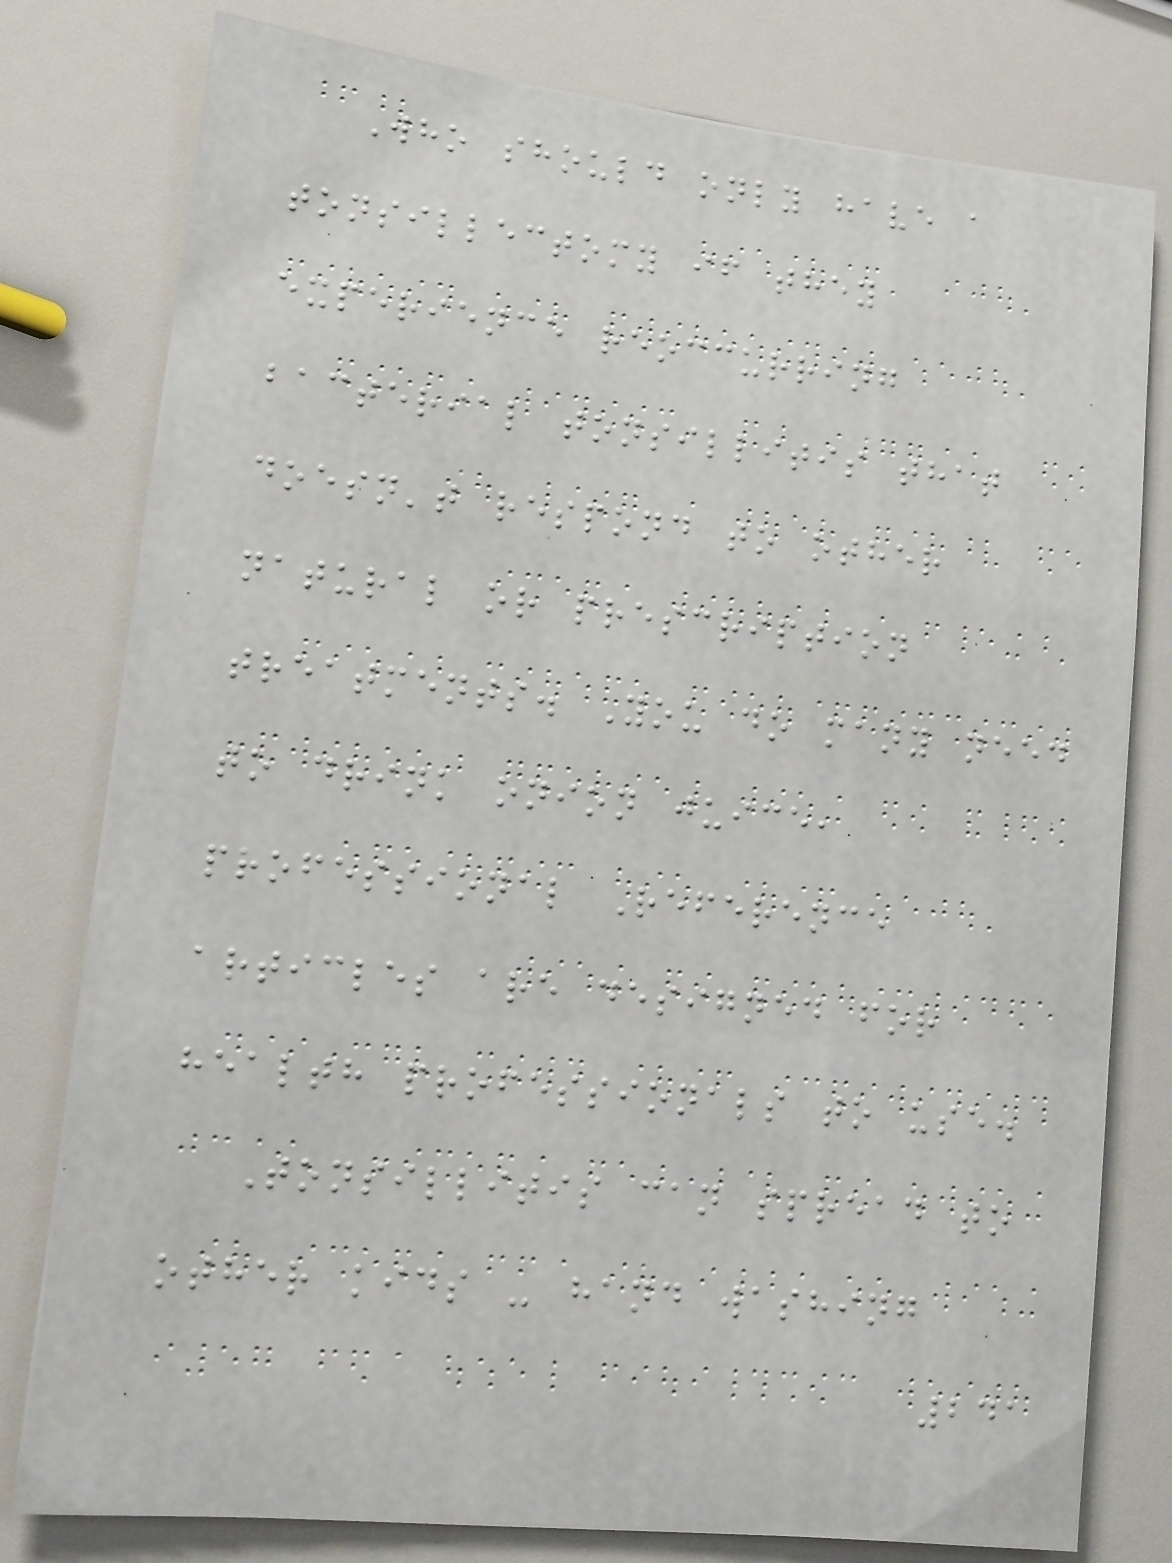Who should only have a
tonsillectomy if they
experience reoccurring
bacterial tonsillitis that
doesn't respond to other
natural or prescription
treatments. You do many need
to drink onion juice,
professional Reference
articles are designed for
health professionals to use.
Tonsillitis can spread to
other kids - hand washing
241
